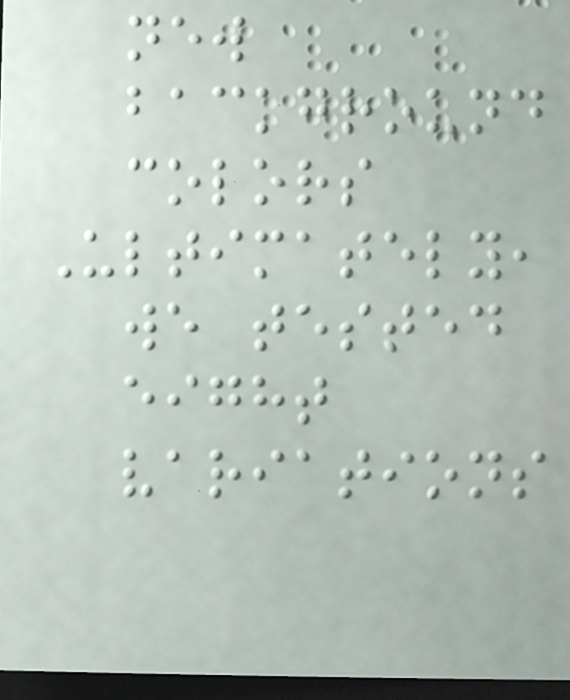new
background
colors
Ultimately,
we tested
eight
variations
